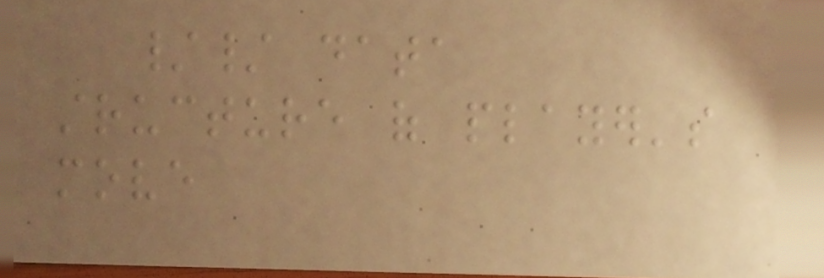// data
structure of player's
move
